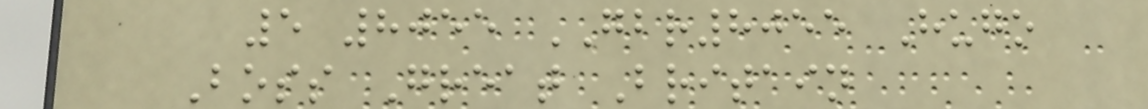5 8055 GBR8055 Hugo
Boss Great Britain
